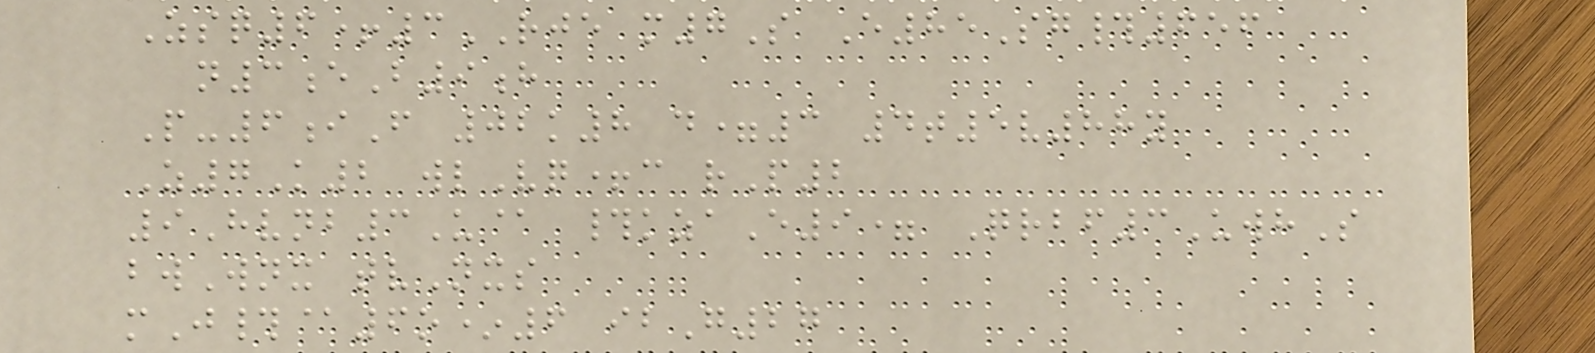Zsq6+3RJE m7S E85Sg#656
n3eB9h
P-6iF 02k8 d=3 4t5v88y
Z7K2 wlVq+c rP2
9Hvnb3U@ #kzaE9= Qrbf3UwhS
bwWnx tvNxs
mJ#@6o*6 ibG27
